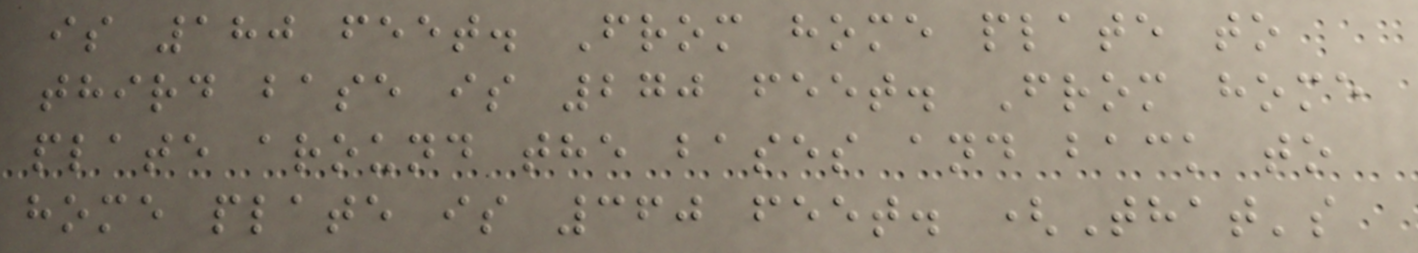is 180 feet. From home plate to
third base is 270 feet. From home
plate around the bases and back to
home plate is 360 feet. (That's
